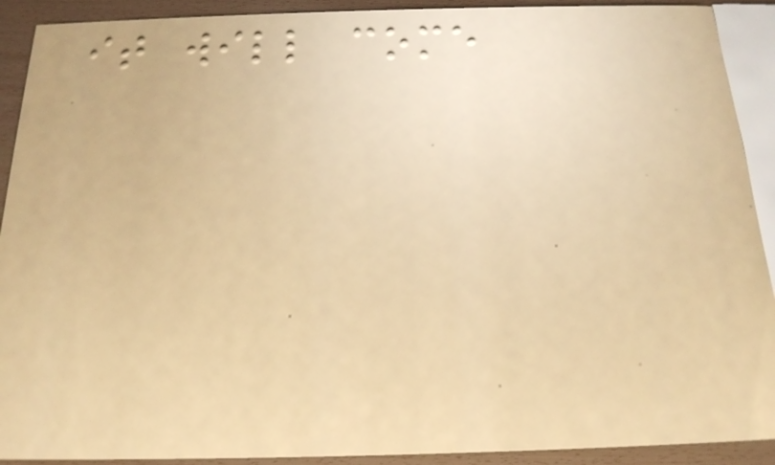it will come
